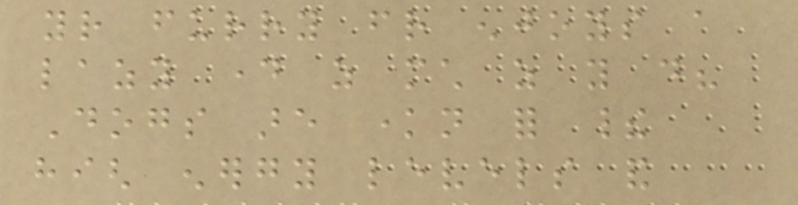your furry friend enjoys a
lazy day as much as you do?
Dogs are known for their
high energy levels and
